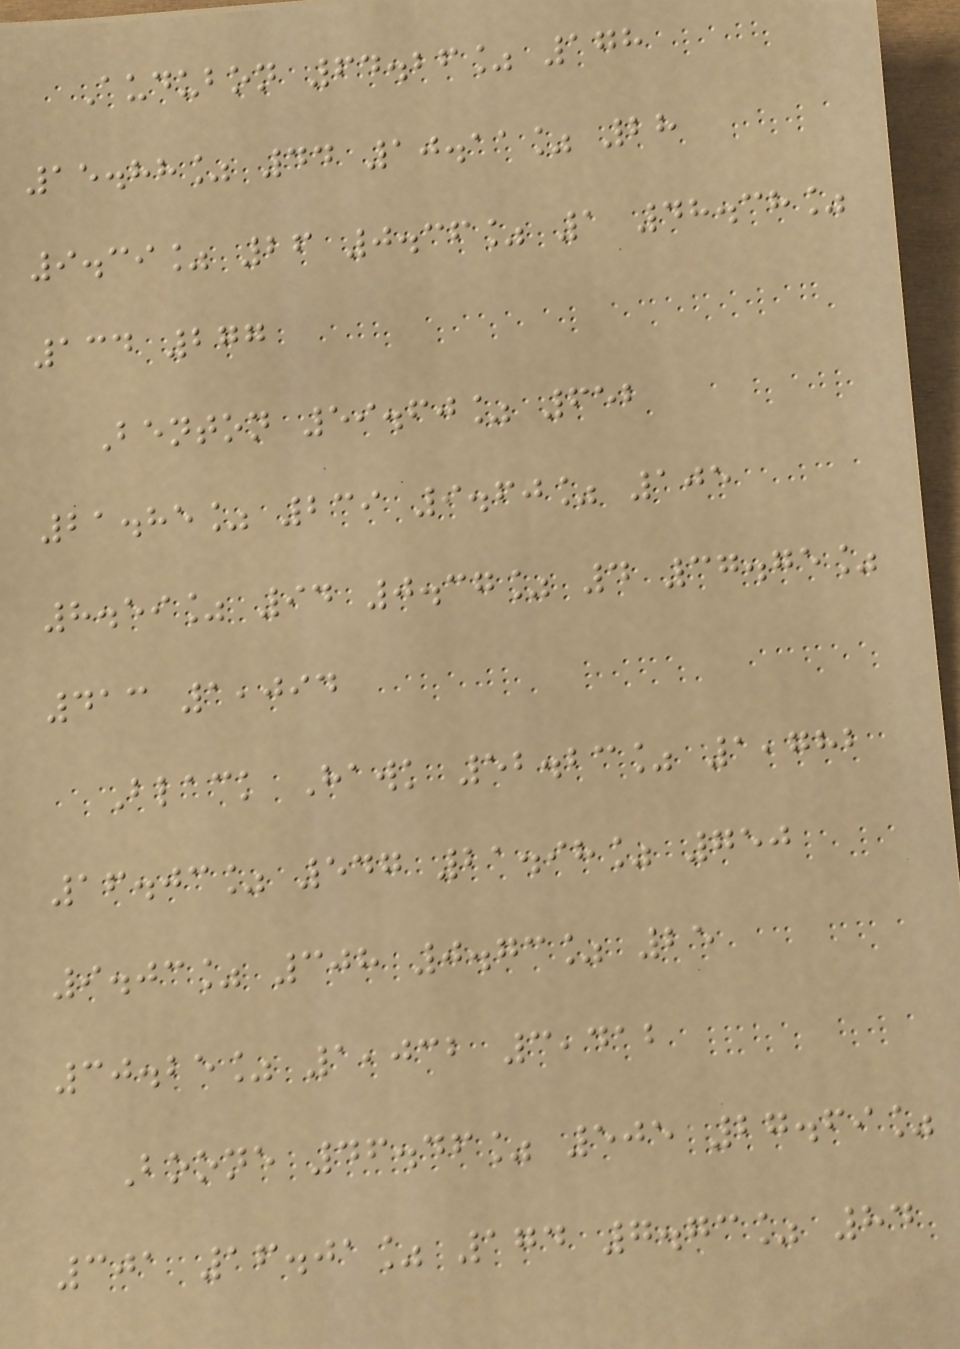Audubon 64.26% 178
15.88% 44 10.11% 28
9.39% 26 0.36% 1 48.38%
134 277
Benton 59.60% 652
21.85% 239 9.60% 105
8.59% 94 0.37% 4 37.75%
413 1,094
Black Hawk 52.23% 1,782
16.03% 547 21.98% 750
9.03% 308 0.73% 25
30.25% 1,032 3,412
Boone 46.46% 505 27.69%
301 16.01% 174 7.73% 84
